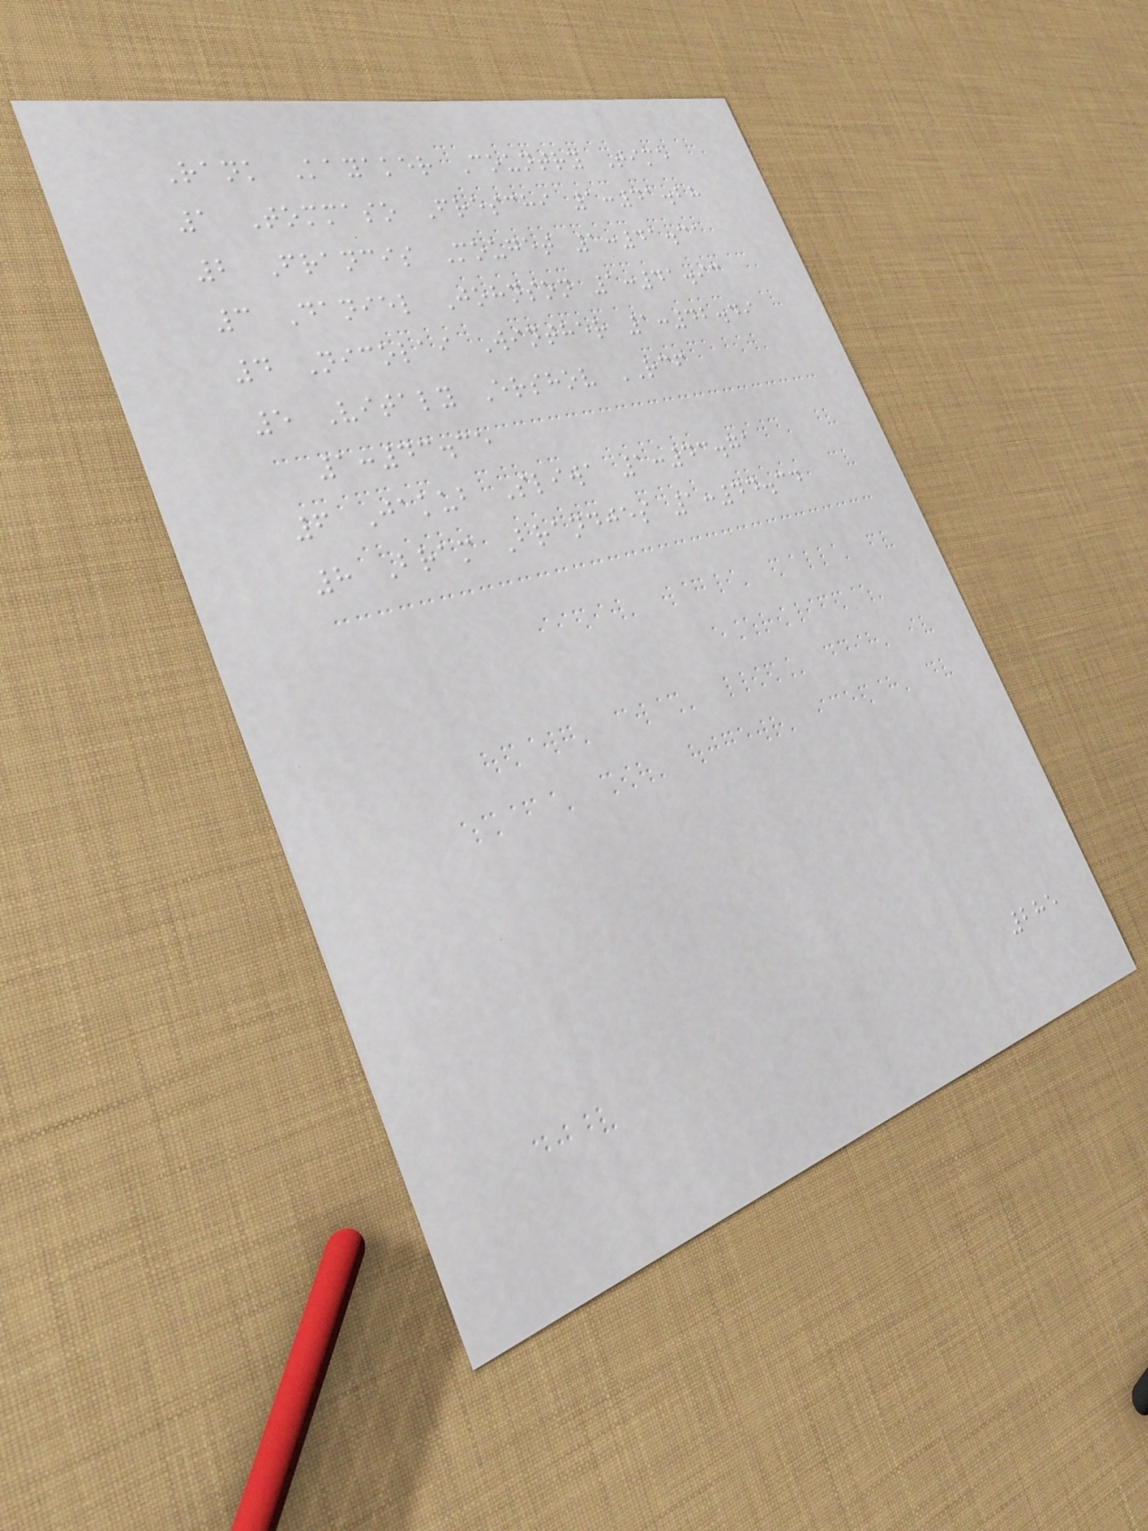Rank Kayaker Country Time
1 Tommaso Freschi 1:41.28
2 Francis Mouget 1:41.31
3 Daniel Johnson 1:41.93
4 Nicolai Winther 1:42.49
5 Vitaly Ershov RCF
1:43.35
6 Jakub Sliwa 1:43.71
8 Bram Brandjes 1:44.34
285
